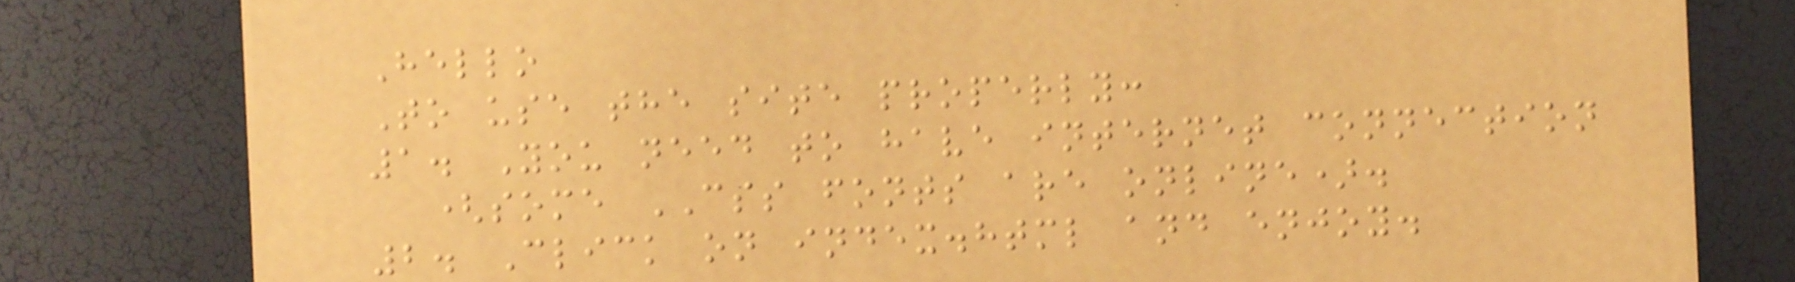Hello
To use the site properly:
1. You need to have internet connection
(some CSS fonts are online).
2. Click on index.html and enjoy.
